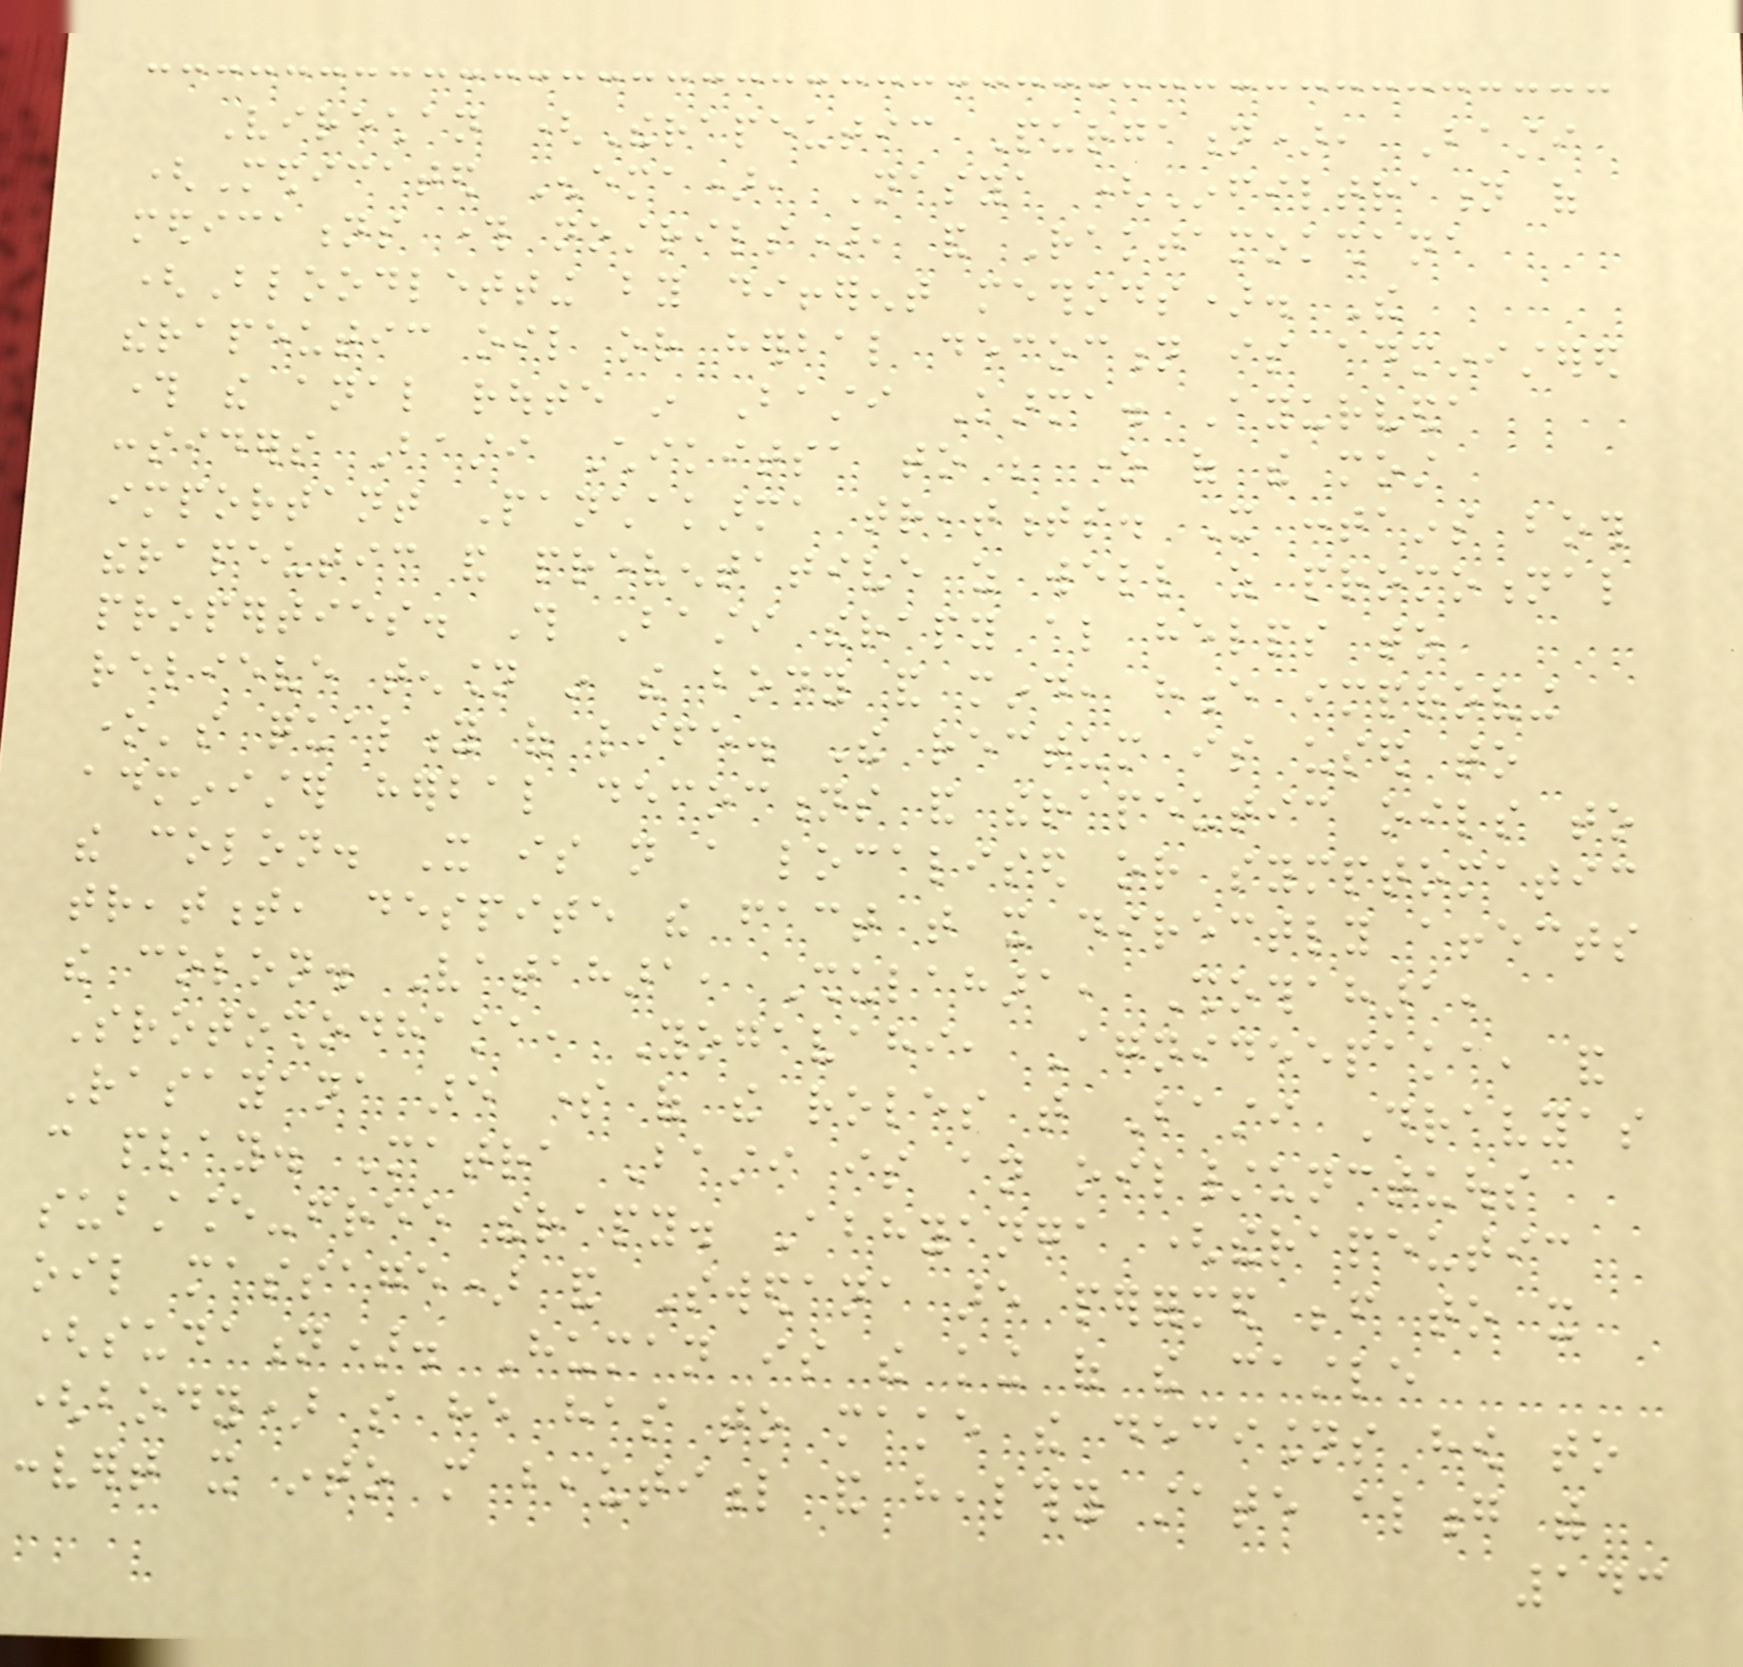Virechan (Therapeutic Purgation), Basti
(Medicated Enema), Nasya (Infiltration of
medications through nostrils), and Raktamokshana
(Bloodletting by different methods). The
therapeutic oil or herbal decoction is administered
through the anal route in Basti Karma. Ayurveda
considers Basti Chikitsa to be one of the most
important Panchakarma treatments. It contains both
therapeutic and preventative as well as promotional
properties. This Basti therapy also helps to
relieve tension in the body and mind, hence improving
one's quality of life. The rectum is used to
administer herbal decoctions and therapeutic oils to
the colon. It is not a localised or symptomatic
treatment, despite the fact that it directly affects
the colon. Vatahara, Shulahara, Shothahara,
Srotoshodhaka, Yogavahi, Agnideepaka, and
Rasayana are some of the roles that Basti Dravyas
can play. Matra Basti is an oil/unctuous
substance-free therapy. Abhyanga (therapeutic
oil massage) and Swedana are performed before to it
(sudation). Human is the king of the castle
(body) so he has to make the decisions how to
convert it into more beautiful and healthy state along with
143
